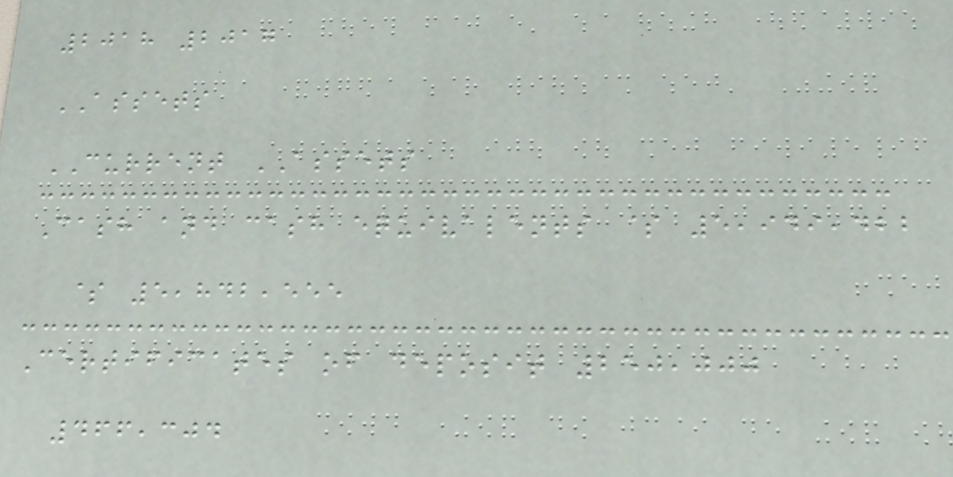2018 2017
ASSETS
CURRENT ASSETS
Cash and cash equivalents $ 5,949,422
$ 5,842,555
Certificates of deposit 250,000
466,304
